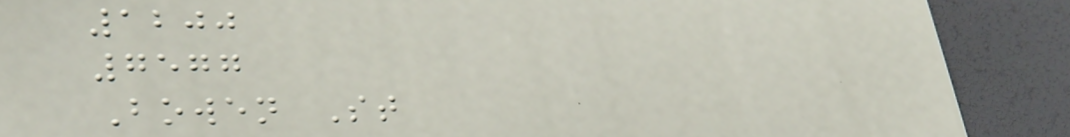1200
7577
Bowen St
